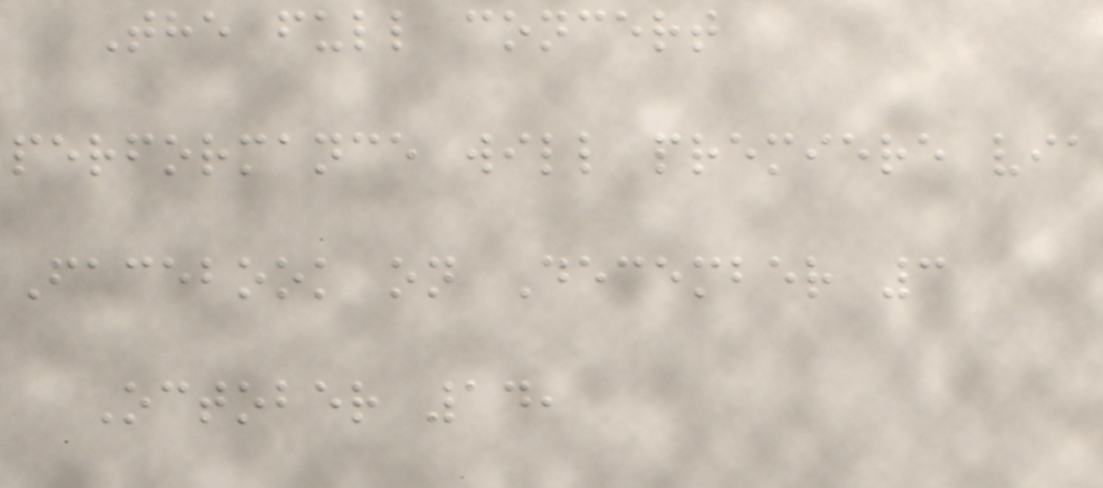The full concert
performance will premiere via
Facebook on December 3
October 14,
